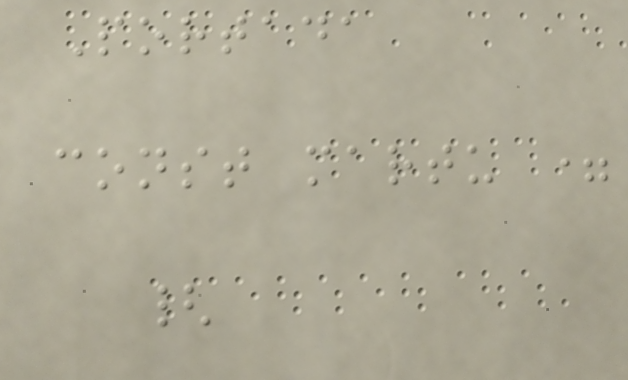Portada
const martu =
{
